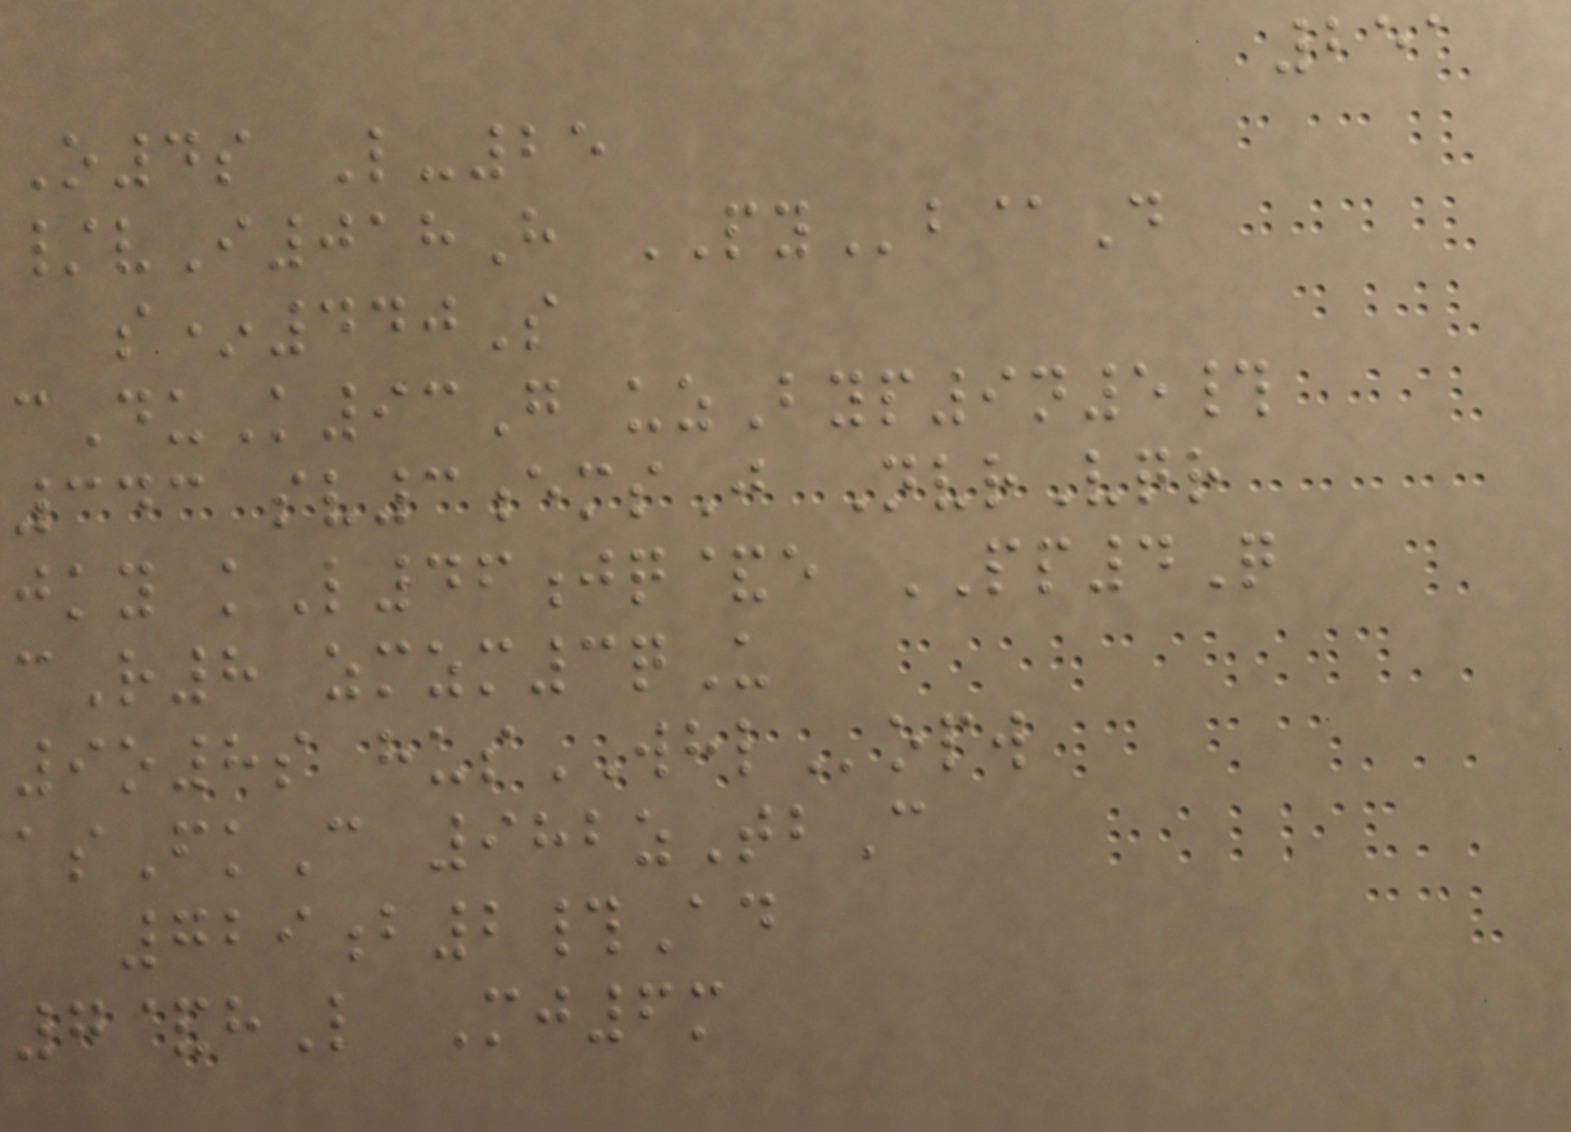251
O4s L-25
/vI018H PYb@D
s*440S
cDuK93G uzByp9n5#
343 sv3emsJ NvrVqr
jky kL46jq&e PP4Q
cR8 zmzm3qU
9o8s husWHLopw
asFkC 982zTbC
729b2#Ad
7&hL Mj6m
